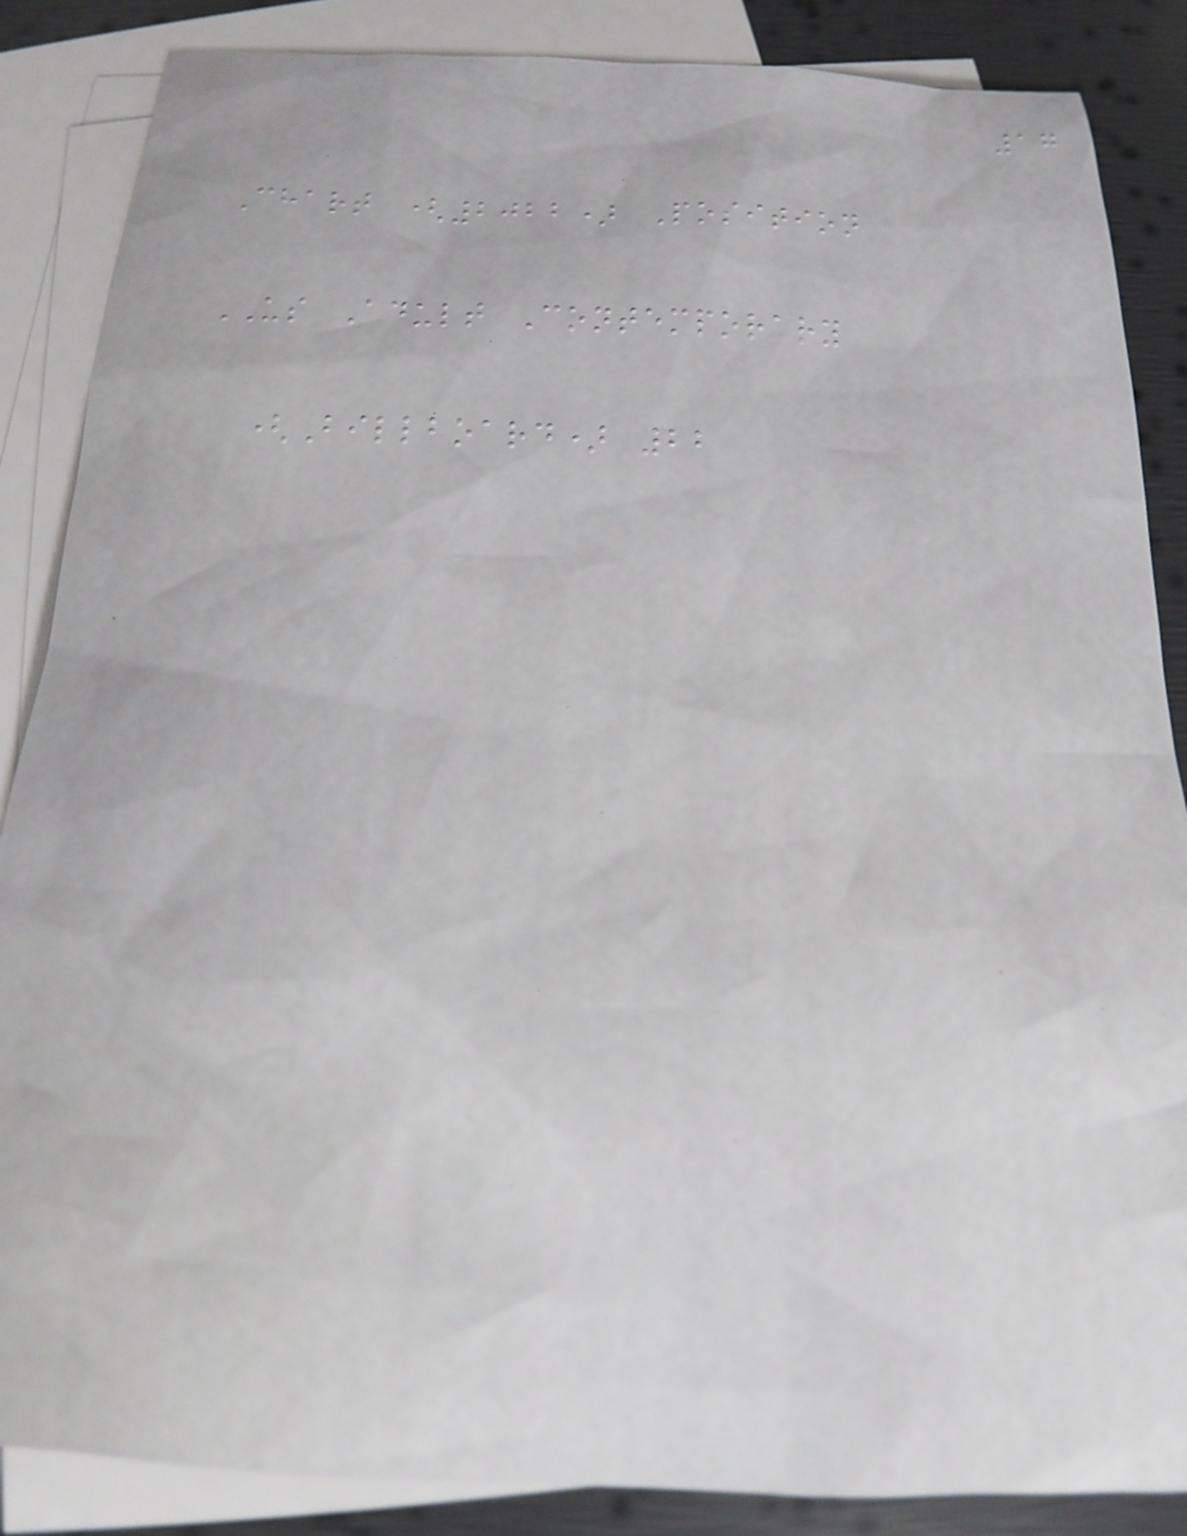17
Chart (2022) Position
US Adult Contemporary
(Billboard) 22
